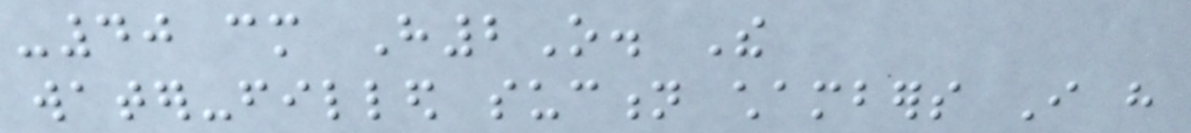-40 cm H2O. The
water-filled suction chambers I have
